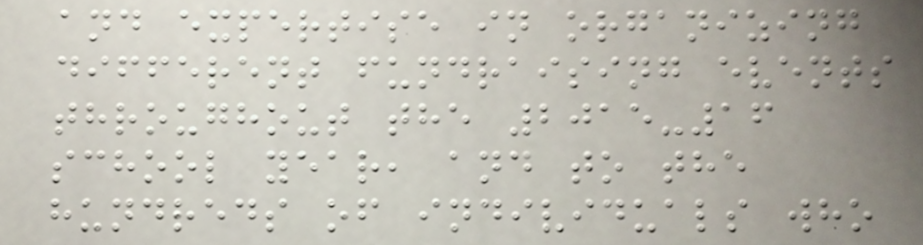and expertise in organizing
different fundraising events
throughout the 2015-16
school year, and to the
hundreds of individuals who
